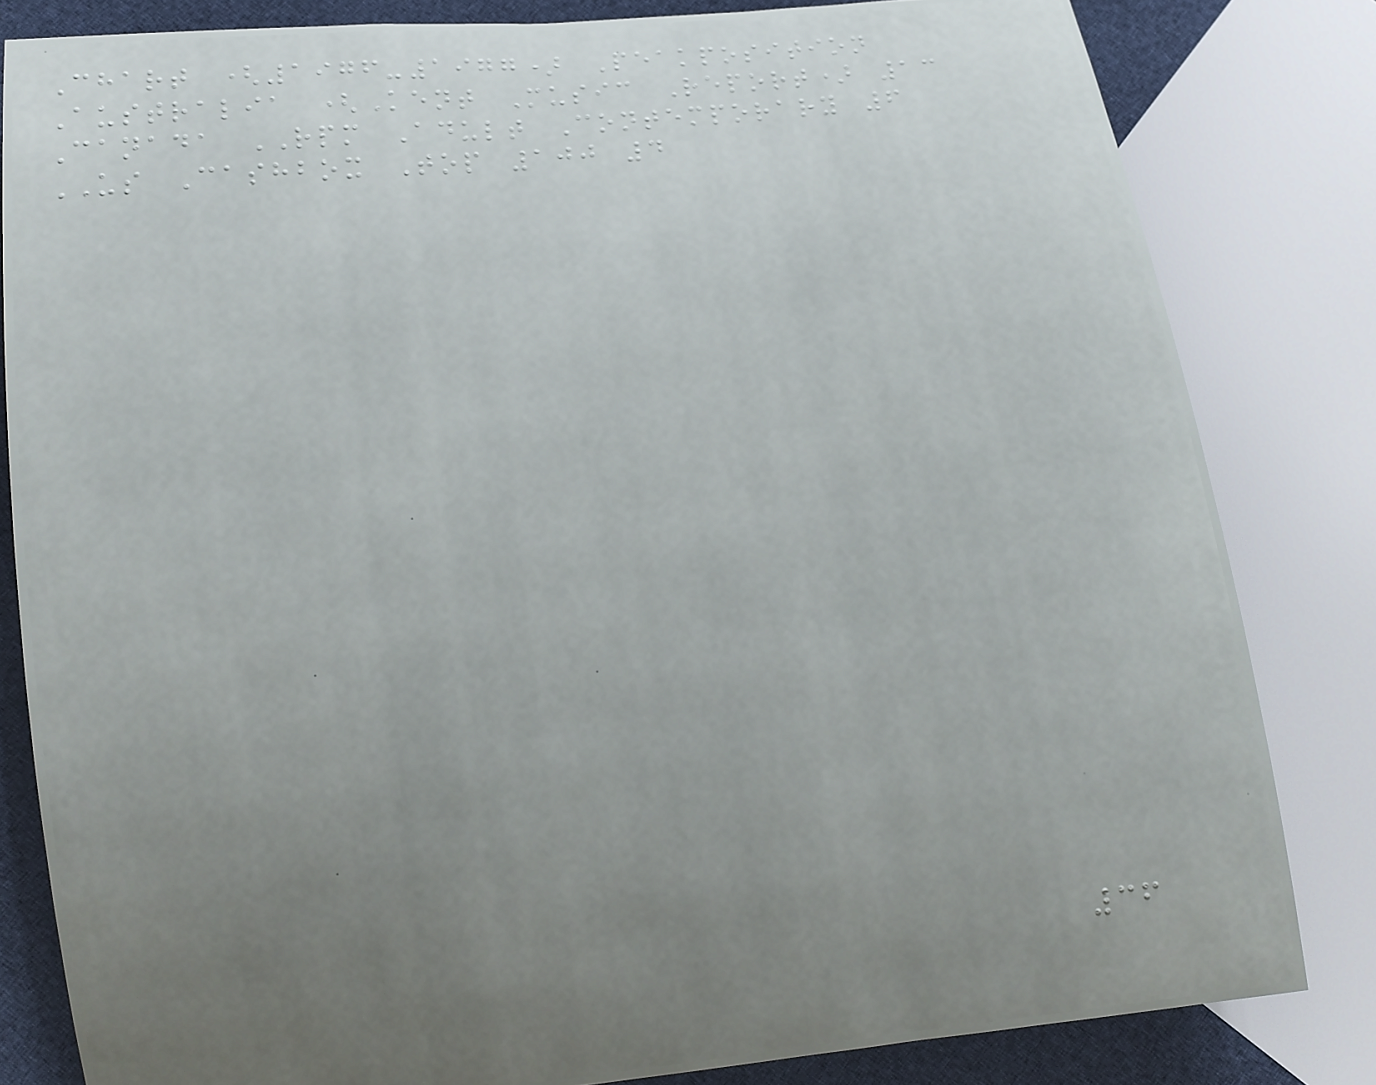Chart (1976-1977) Peakposition
Australia (Kent Music Report) 13
Canada RPM Adult Contemporary 6
US Cashbox Top 100 4
36
